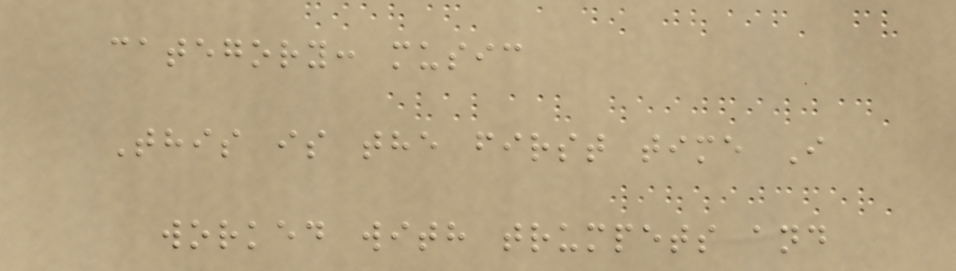category: music
This is the first time I
worked with trumpets and
